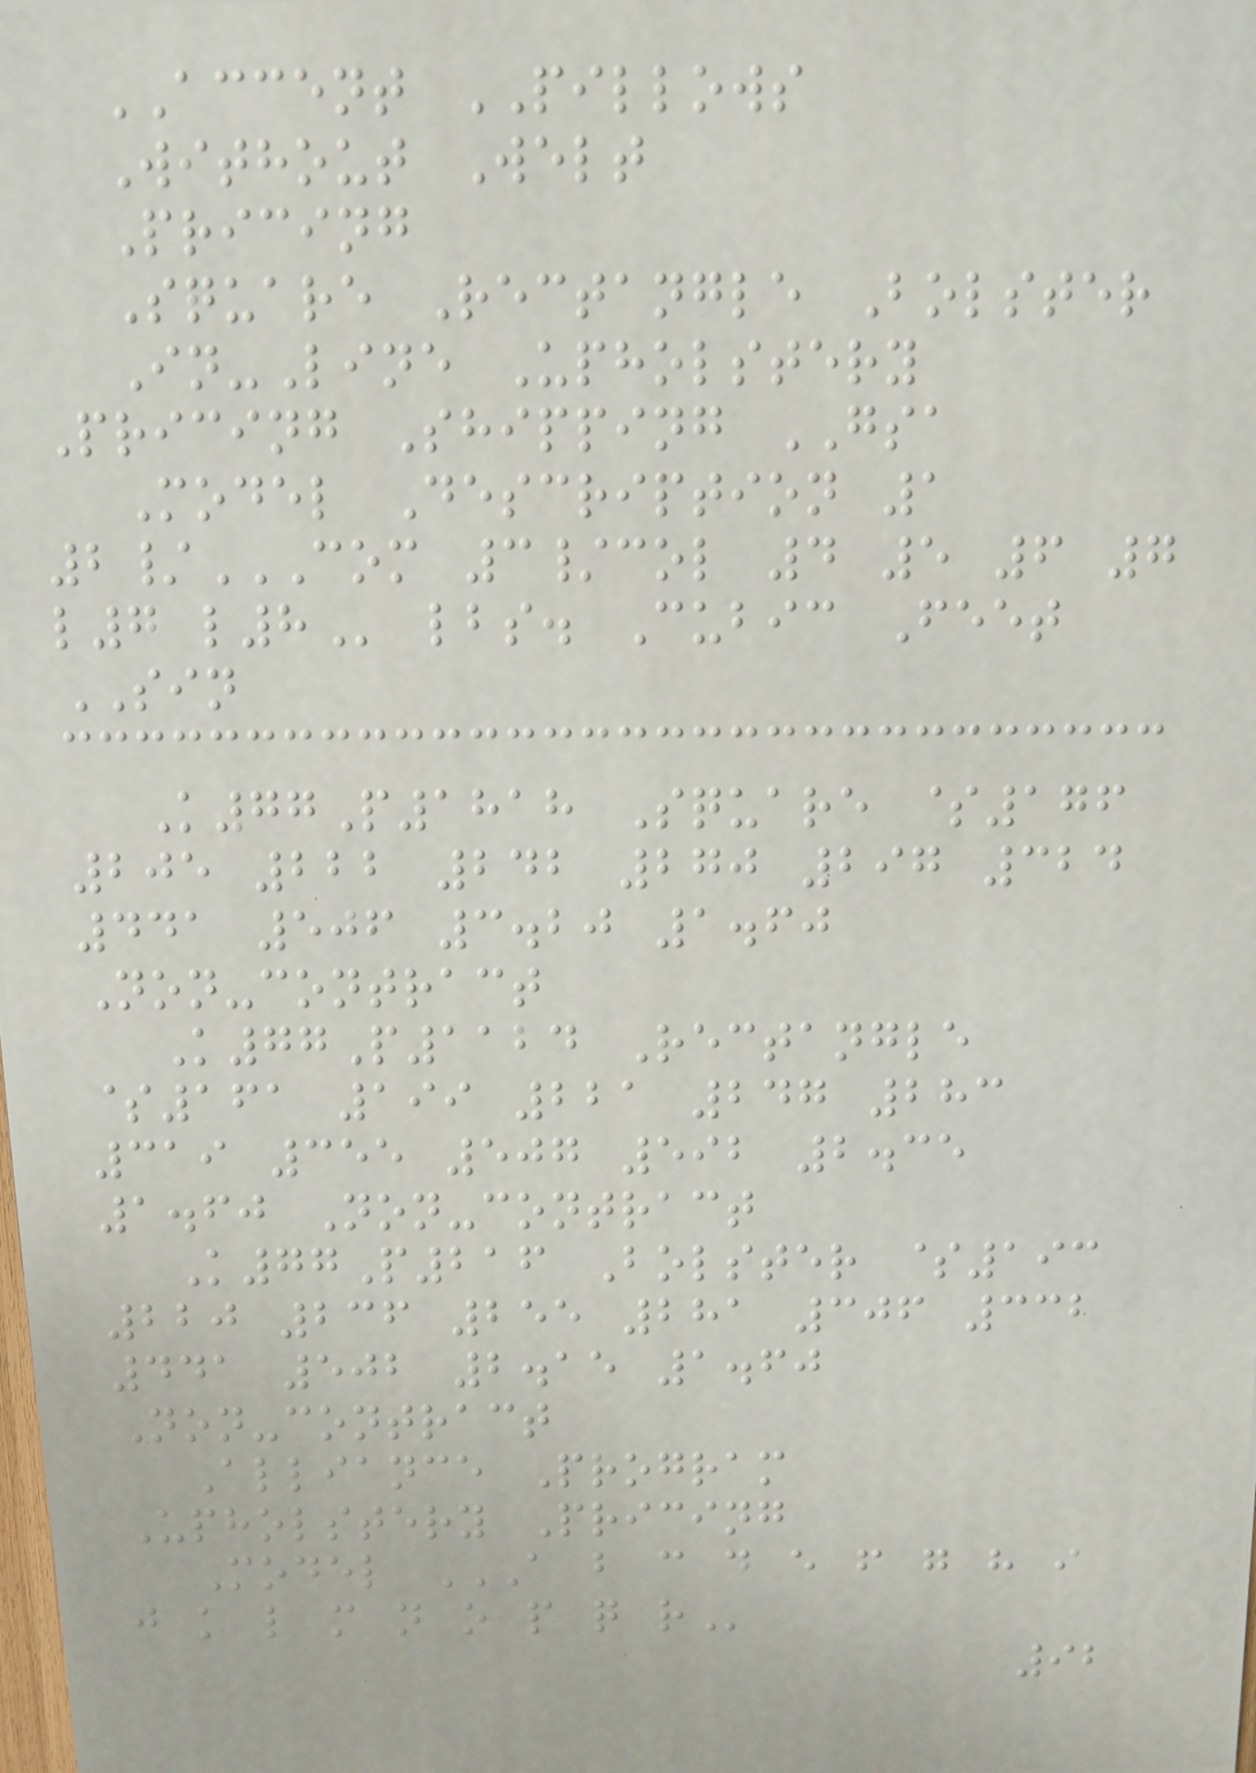ACCENT PILLOWS
Without Welt
Pricing
Square Rectangle Bolster
In-Line Upholstery
Pricing Shipping GSA
Model Description 1
2/COM 3/COL 4 5 6 7
L7 L8 lbs. Cubic Feet
SIN
K77P1818 Square $176
205 222 242 270 297 324
441 506 3.20 1.60
Non-contract
K77P1124 Rectangle
$161 199 221 247 283
319 355 507 592 2.35
1.60 Non-contract
K77P216 Bolster $193
220 236 255 281 306 332
441 502 2.15 1.60
Non-contract
Alliance Program
Upholstery Pricing
Model A B C D E F G H I
J K L M N O P Q R
92
